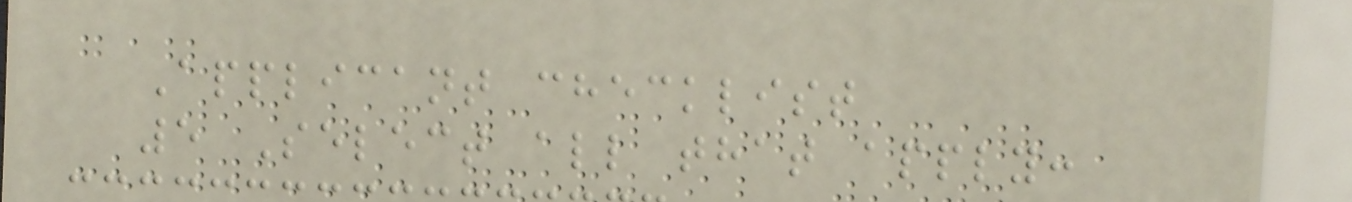Applicant checklist
5 Select all that apply:
